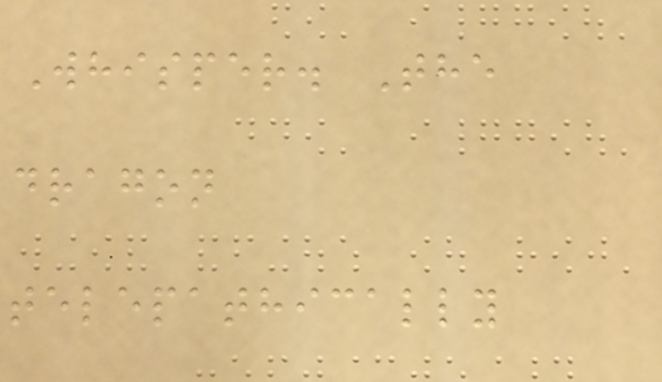Whisper. The
dragon
telepathically
